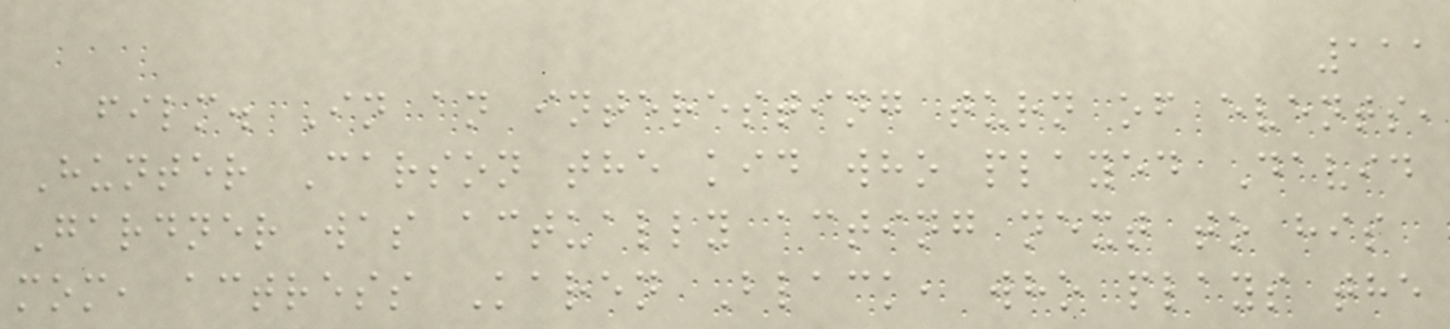111
film. In an interesting turn of events,
Hunter Carson the kid who played David
Gardner was actually acting next to his
mom, actress Karen Black, who plays the
